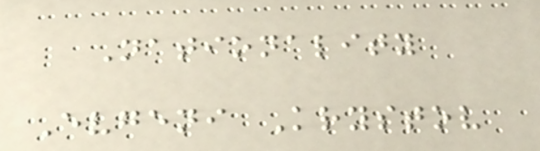Nationality
Evgeni Krystov
